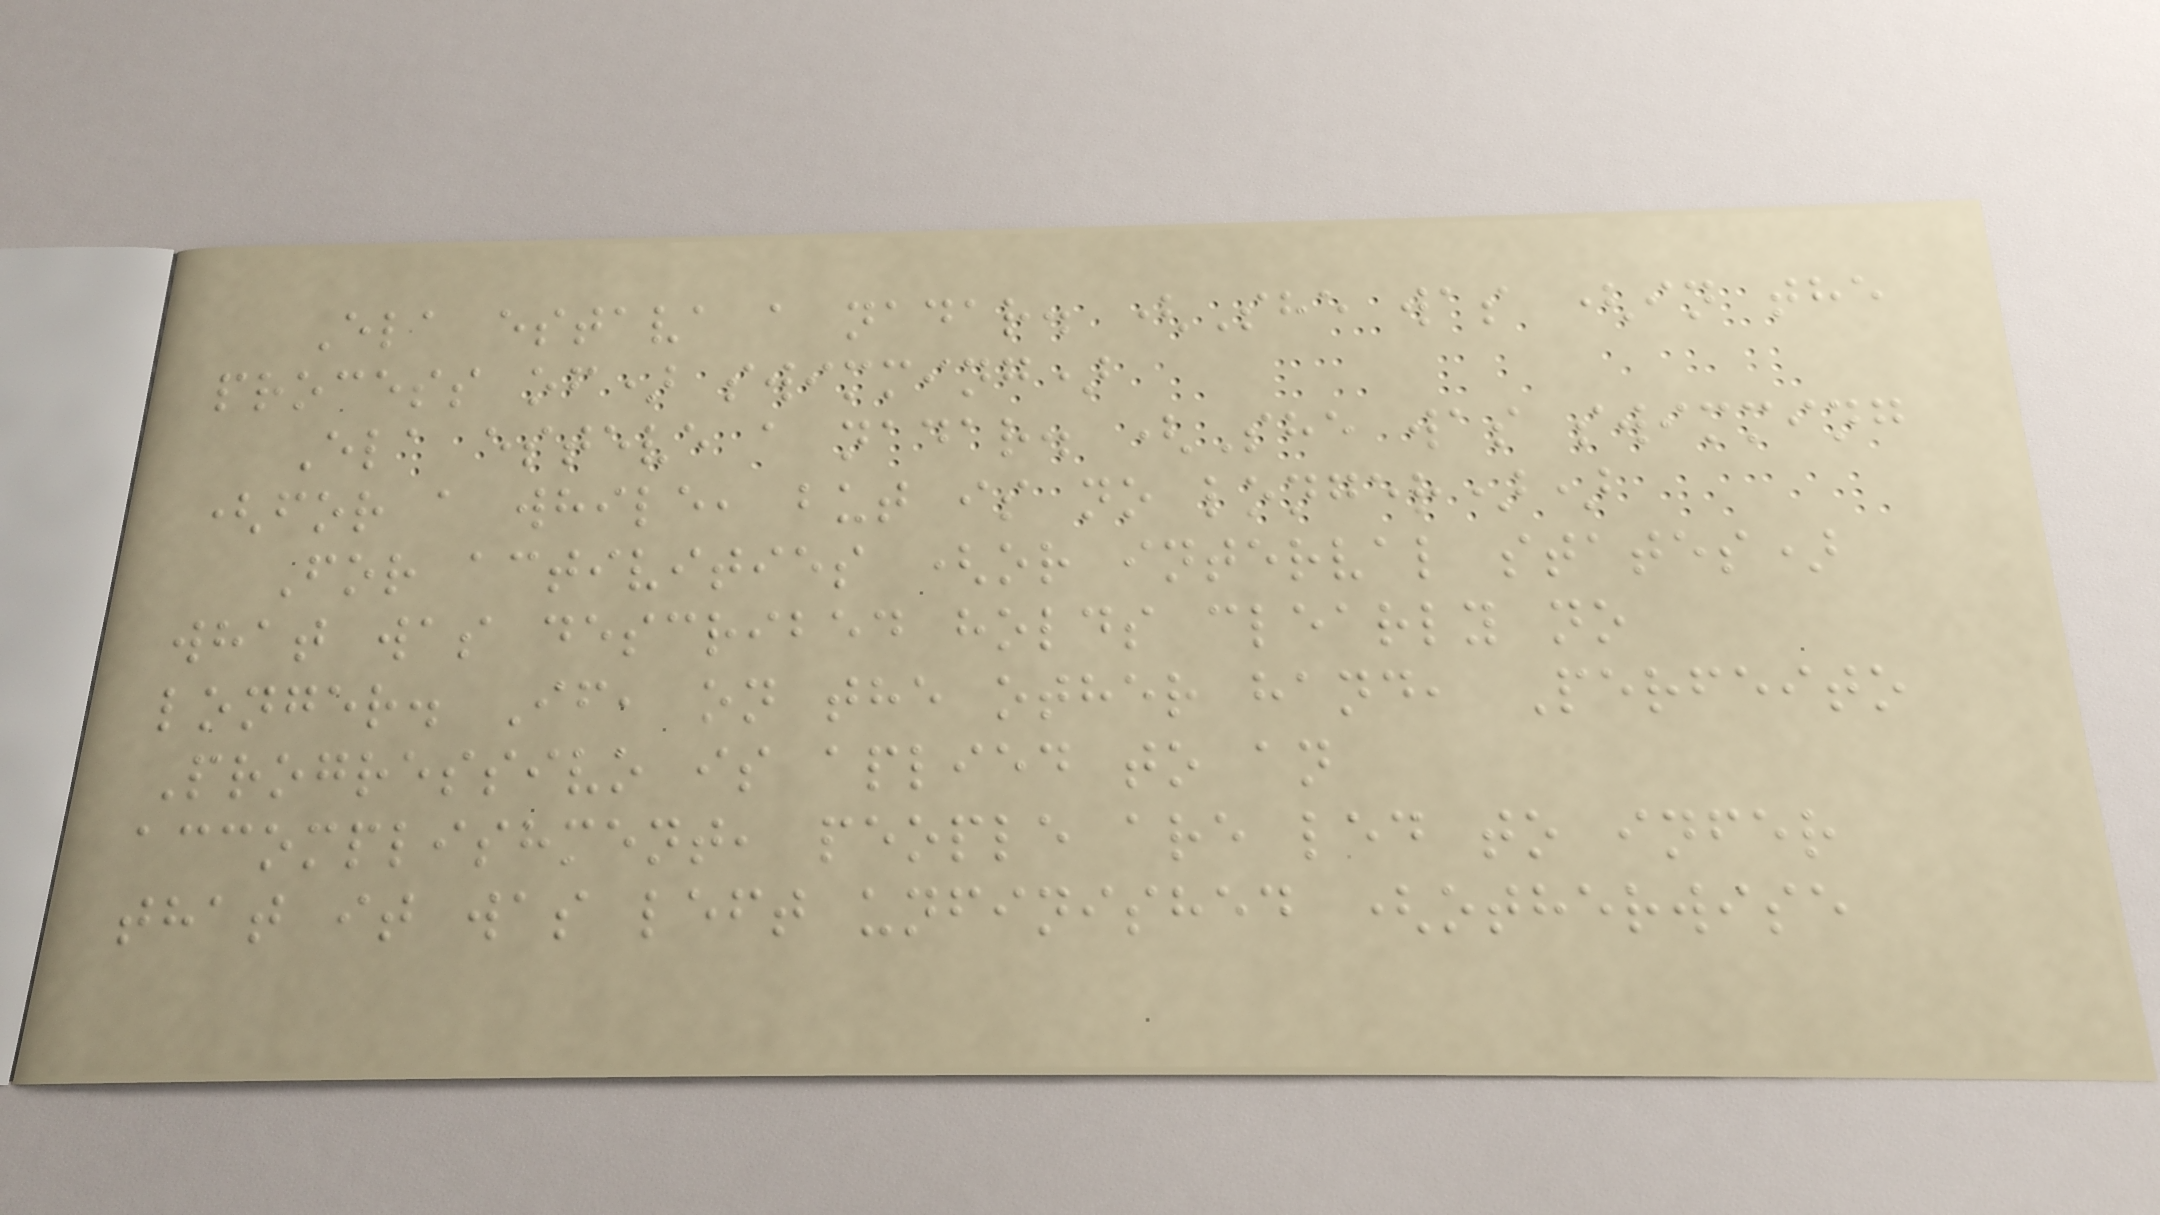Ela estava a nadar. (She was (in the
process of) swimming)
Ela esteve a nadar. (She was swimming
(for a while, but is no longer))
For activities (or interval states)
what was described holds clearly no
longer. If, on the other hand, Perfeito
Progressivo is aplied to an
accomplishment, people are led to infer
that it was left unfinished (otherwise
